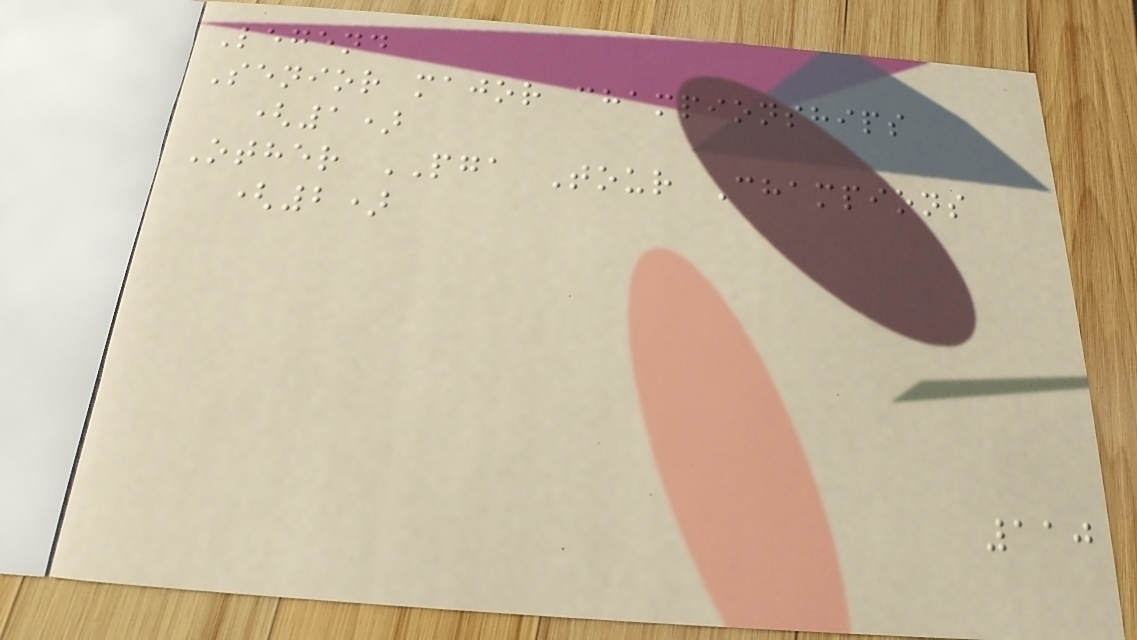Legend
Senior major championships
(1)
Other PGA Tour Champions
(2)
110
